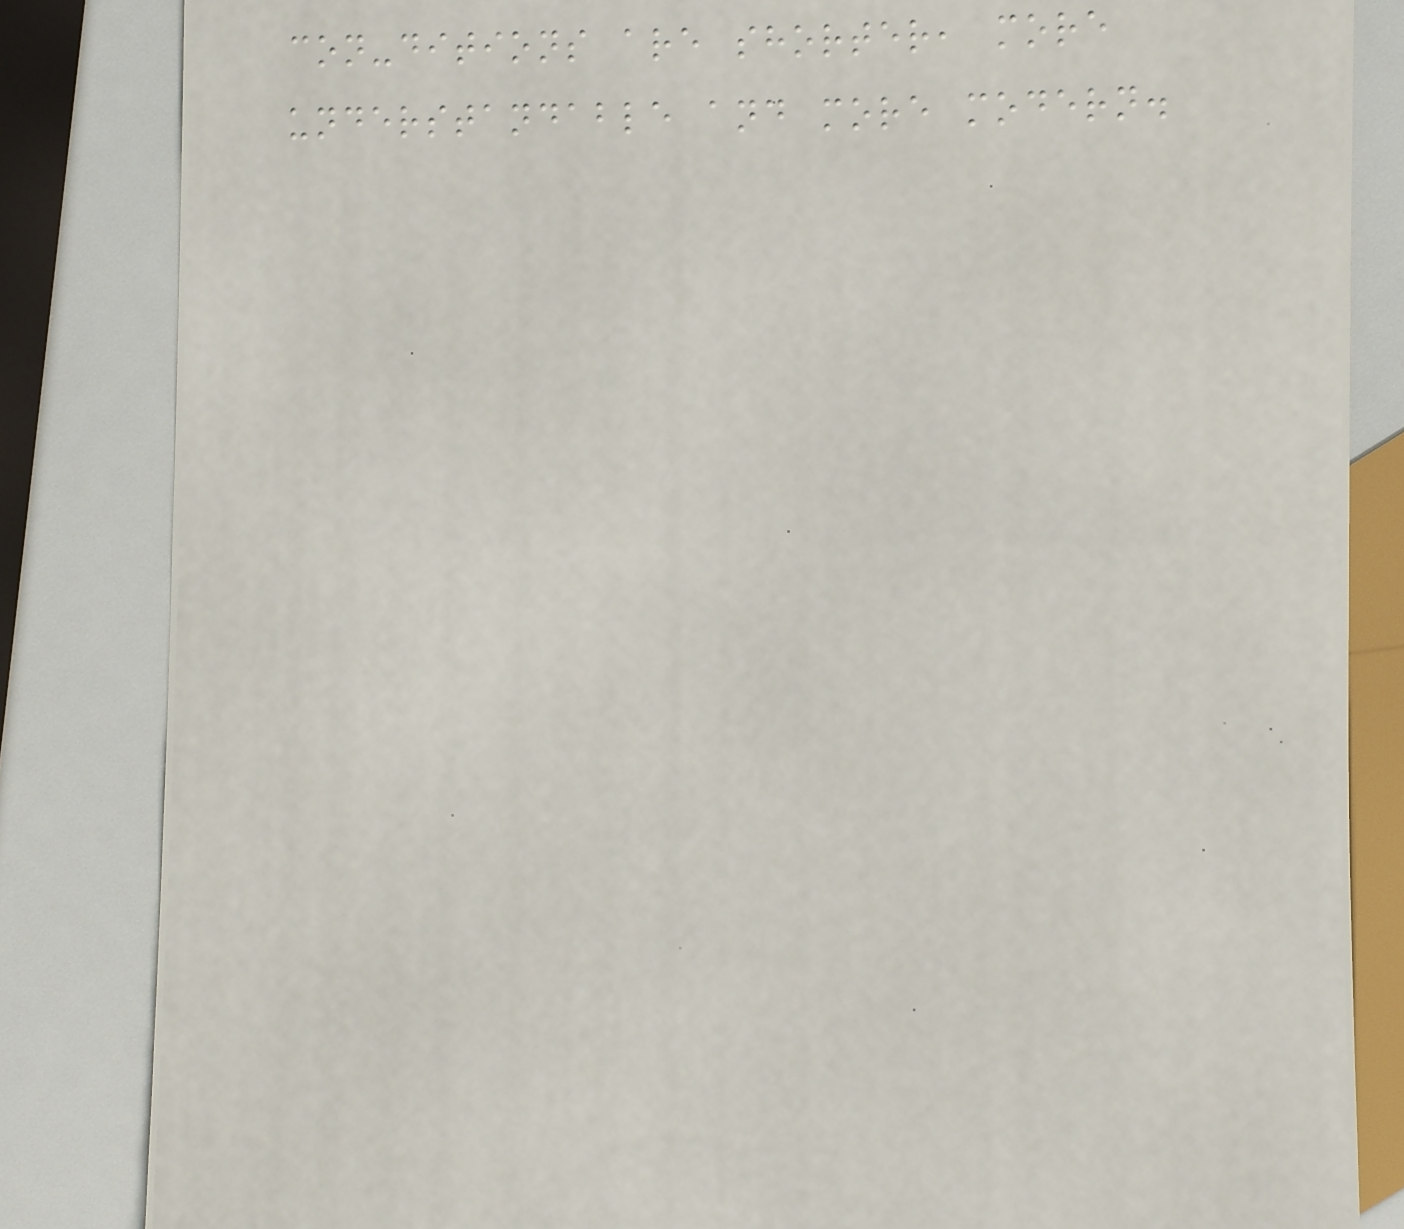con-ditions are shorter, more
understandable and more modern.
